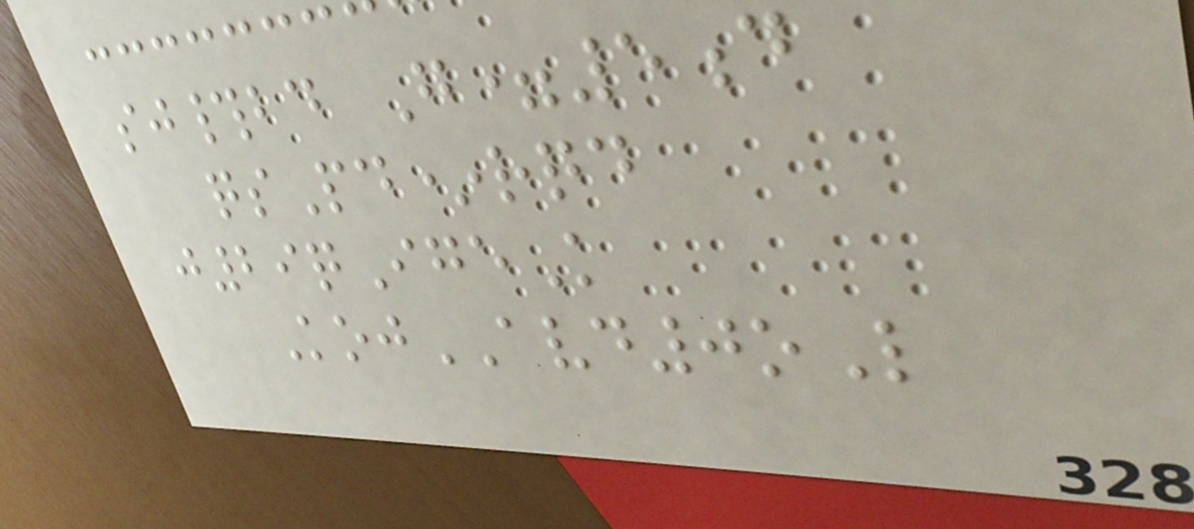sj#bd G=5d
qsPd*rqd
j29qIgeK
KojAVD0oL
